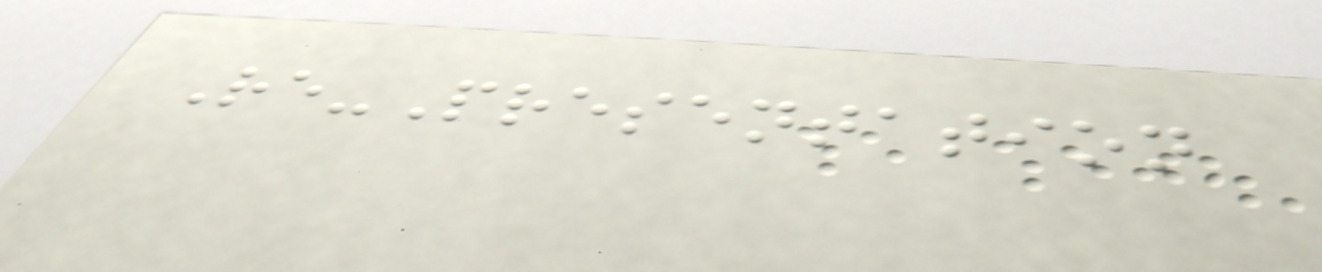Re-Presentation
